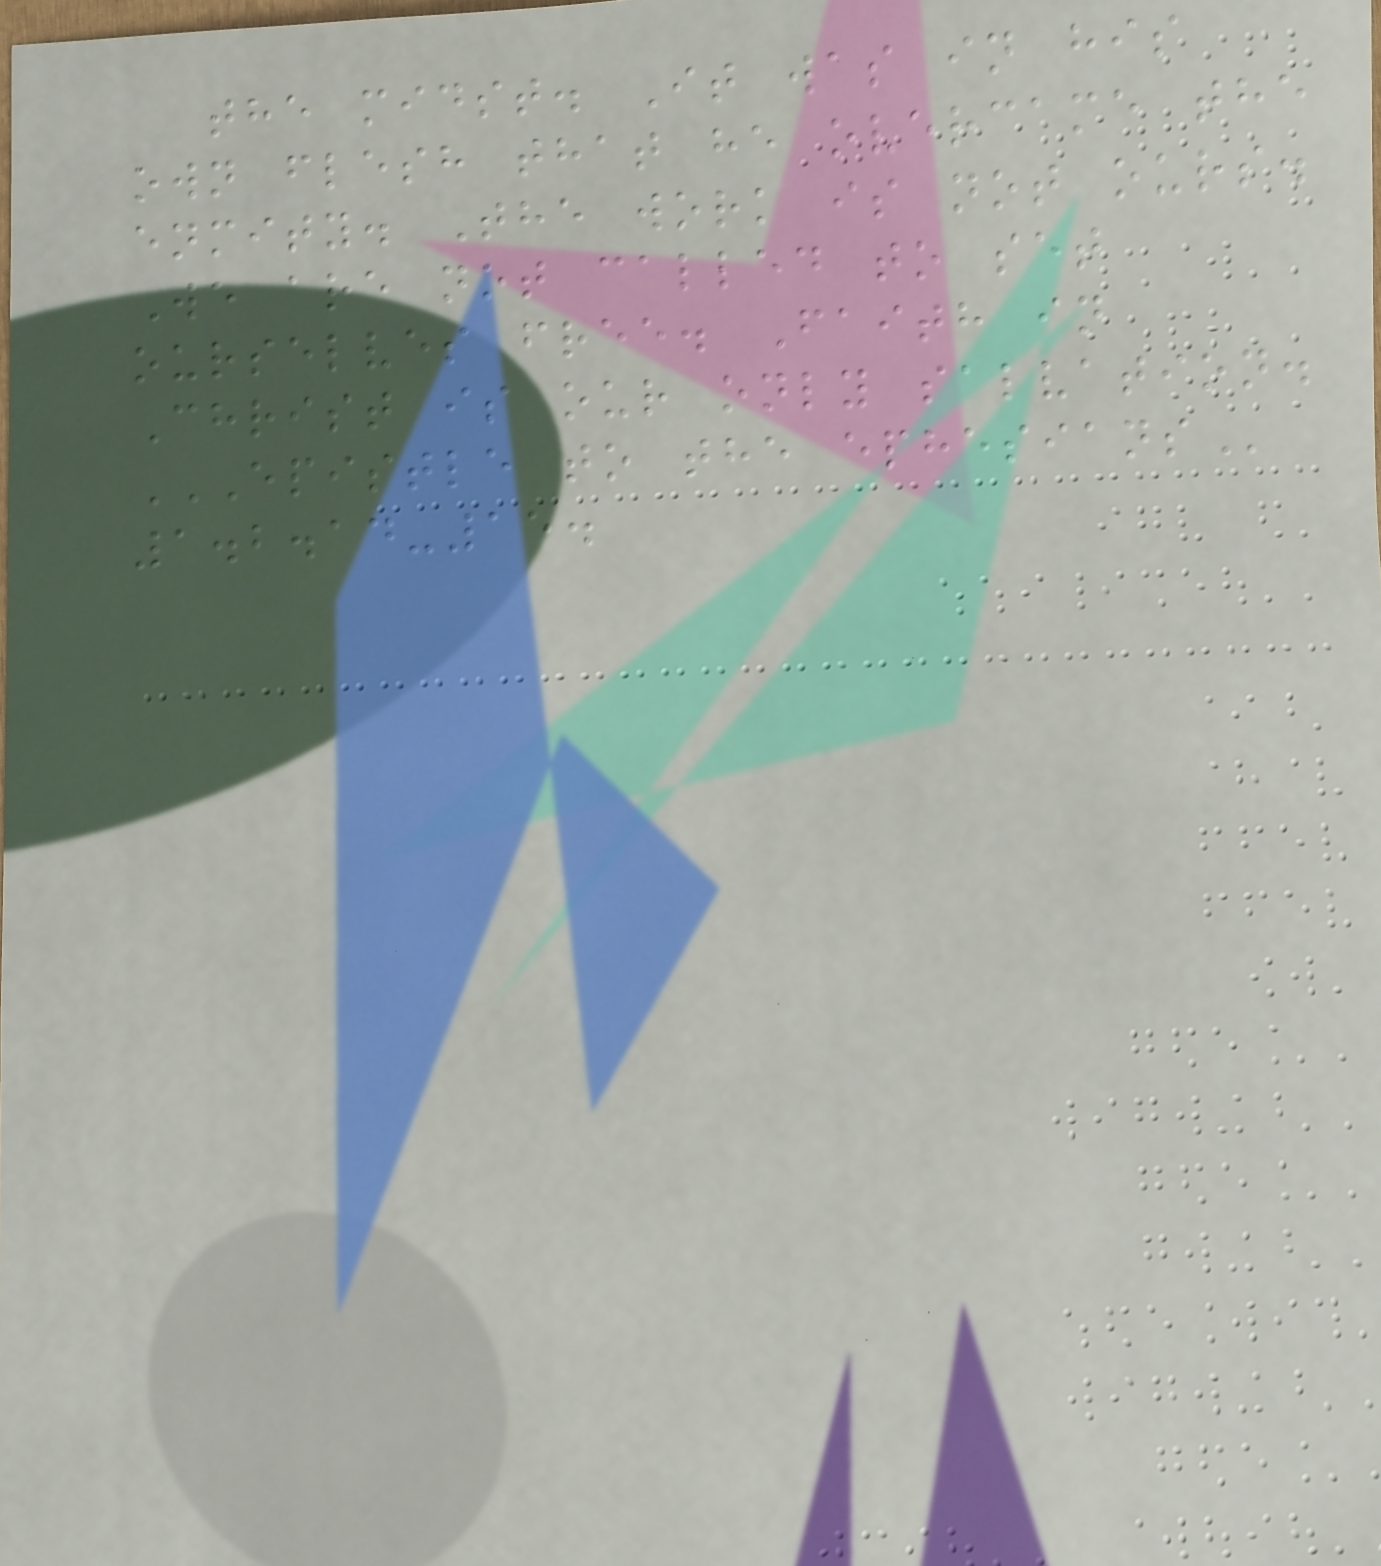the midst. It was in his
own flesh that he overcame the
enmity. The work is not ours.
We are not called to set
ourselves free. Faith in
Christ is our only salvation.
EPISTLE TO THE EPHESIANS
1.2.14-15.
